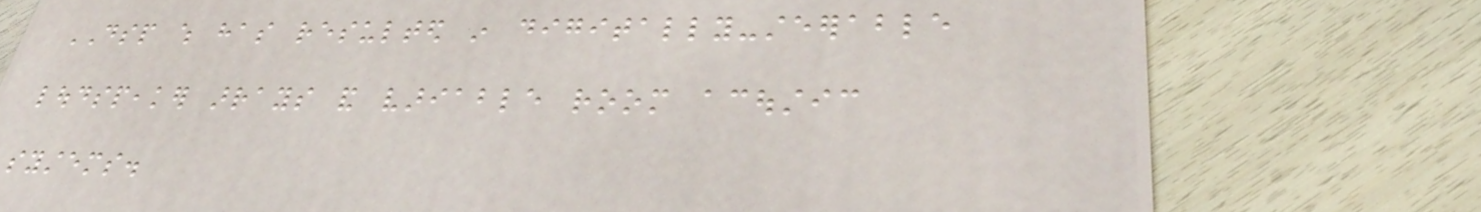DSP which has resulted in digitally-steerable
loudspeaker arrays and variable room acoustic
systems.
